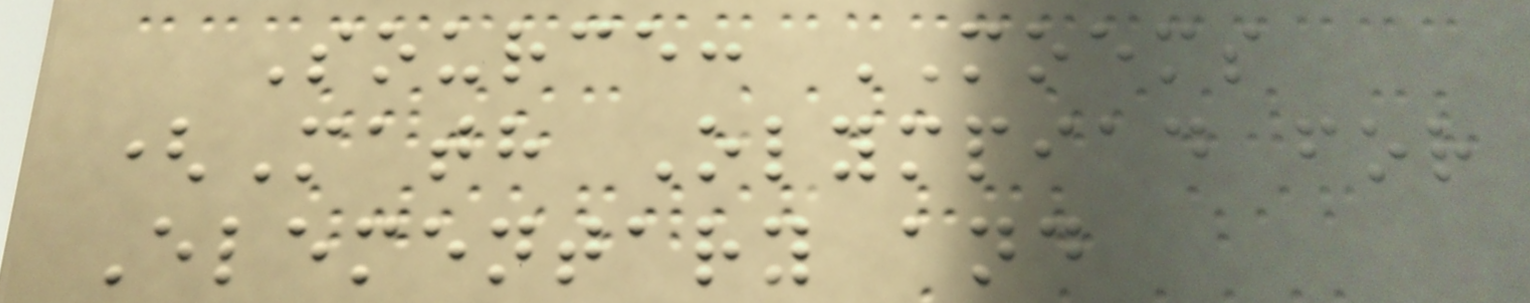Source: MOEMS
(Math Olympiad for
Elementary and
